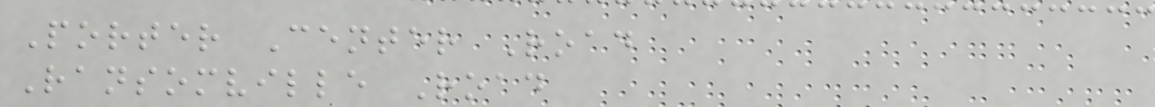Porter Center Road
Ransomville Road
